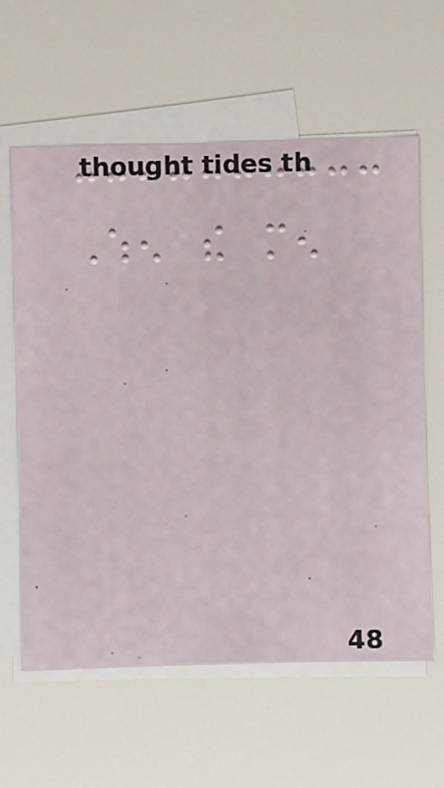When the men
